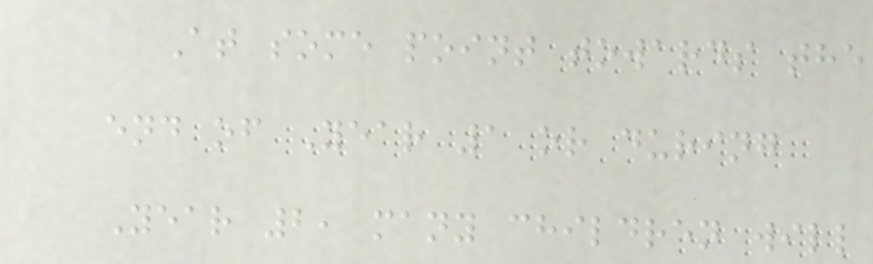At some point towards the
end of Year 1 or during
Year 2, many children will
